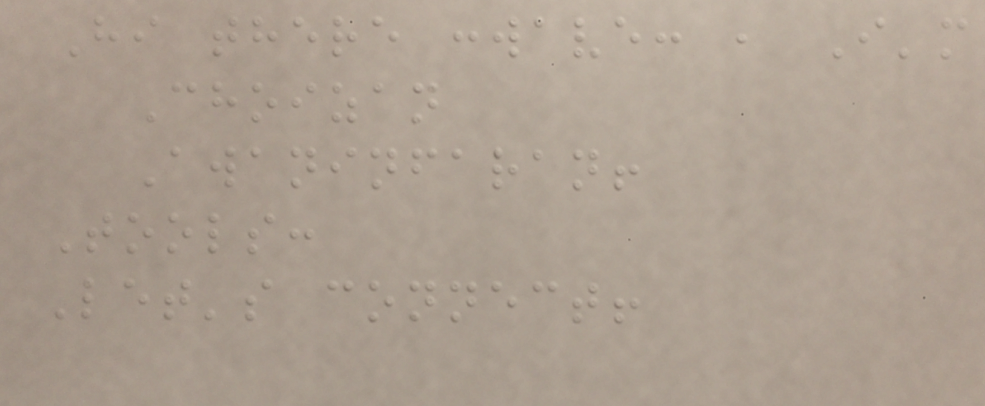Hi there :wave: , I'm
Choizan
Awaninfaran!
Tools:
Let's connect!
